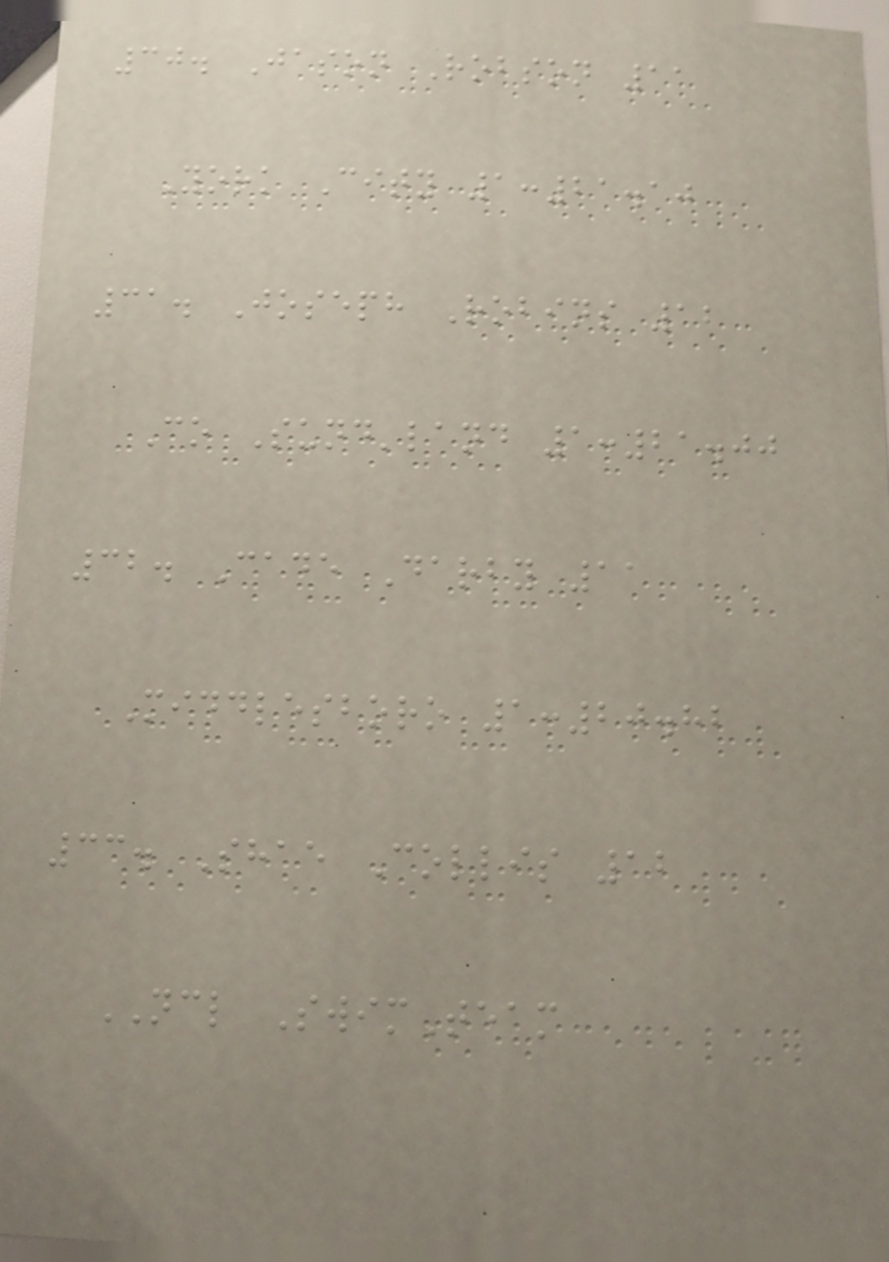30. Jason Robson 11
York City 1:21.10
31. Joseph Robins 12
Co Sund'land 1:21.00
32. Cade Darby 11
Middlesboro 1:20.82
33. Shae Collis 12
NCL SwimTeam
